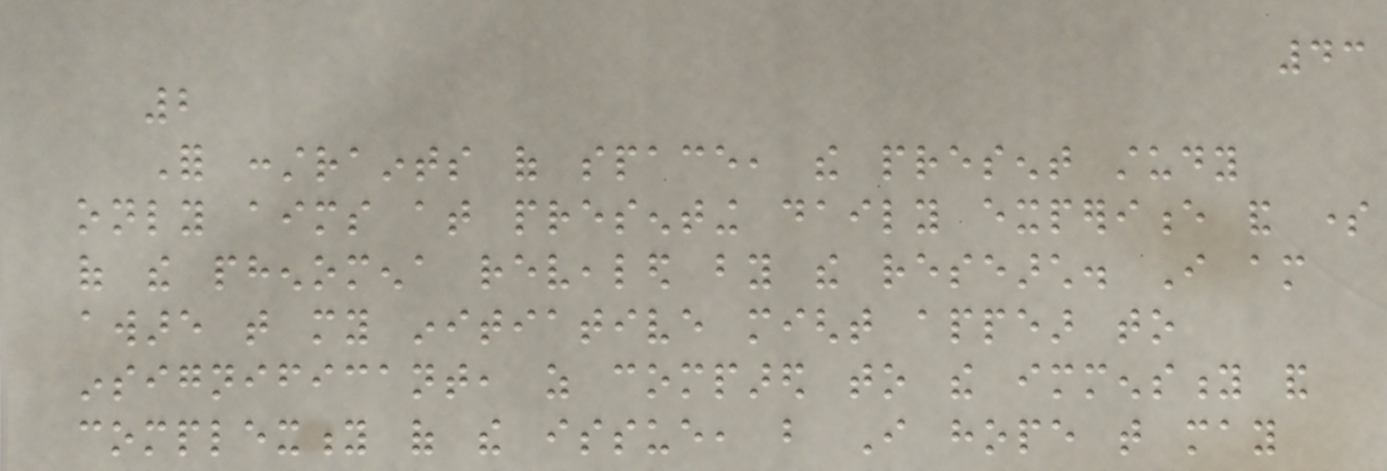43
2
For constraints of space, the present study
only aims at presenting daily experience and some
of the phenomena revealed by the research. I am
aware that my initiative might appear to
insignificant, as compared to the immensity and
complexity of the issue, but I hope that may
